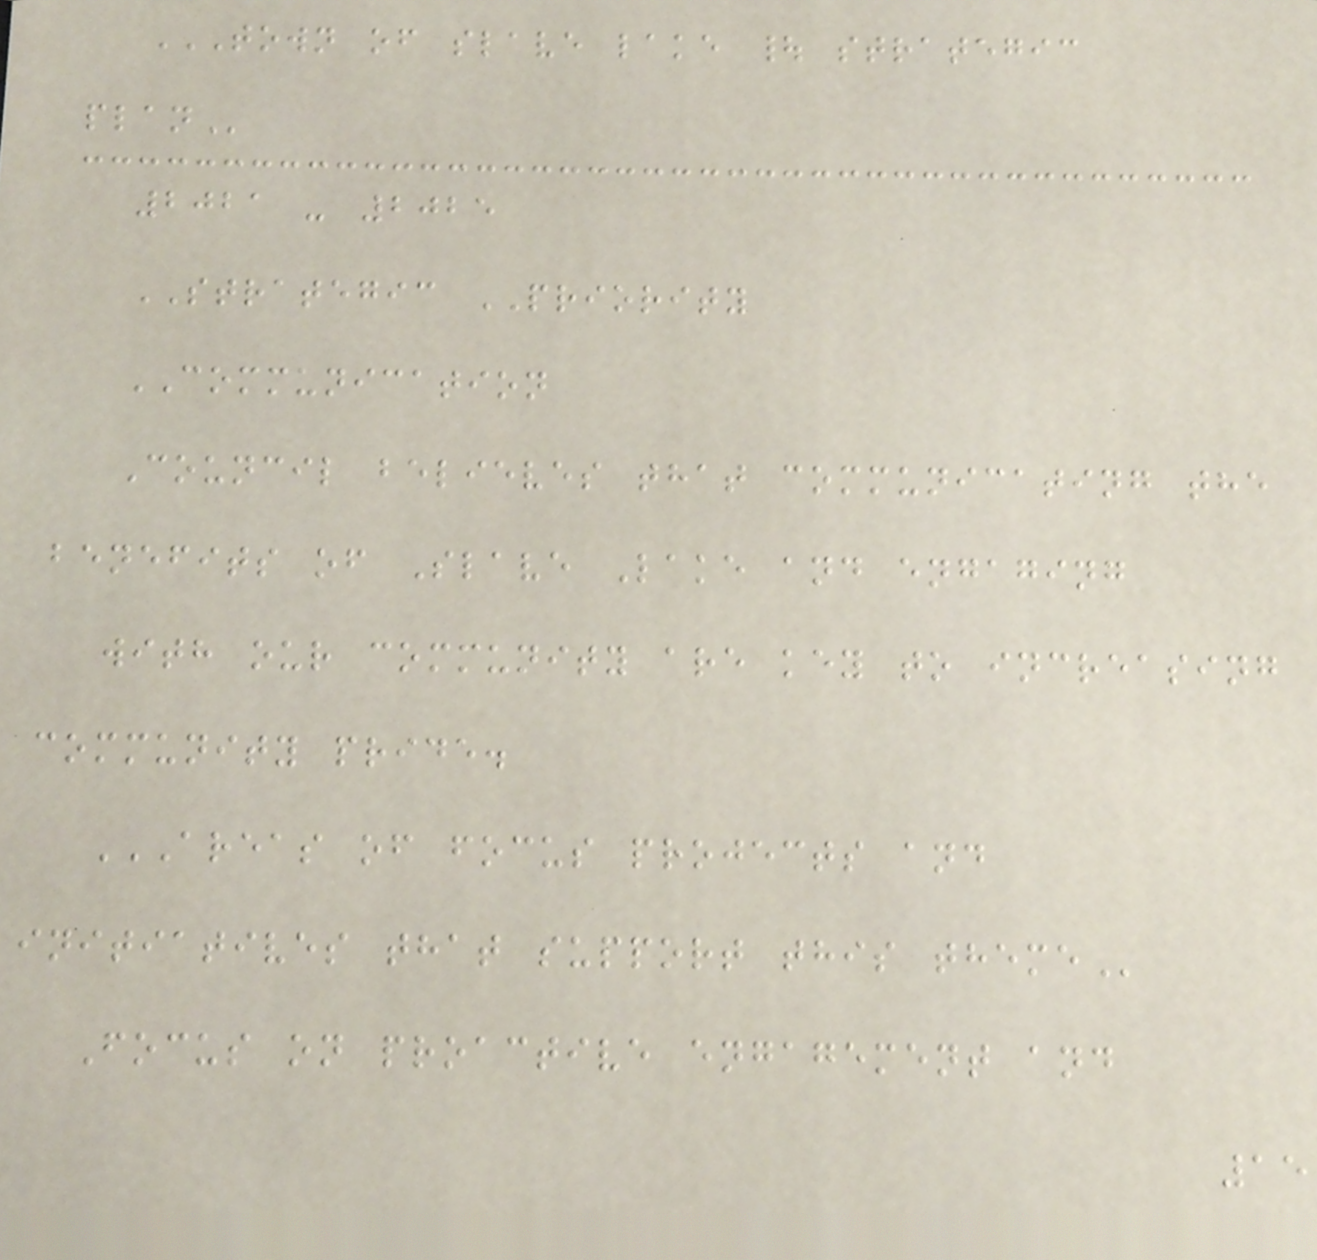TOWN OF SLAVE LAKE | STRATEGIC
PLAN
2021 - 2025
STRATEGIC PRIORITY
COMMUNICATION
Council believes that communicating the
benefits of Slave Lake and engaging
with our community are key to increasing
community pride.
AREAS OF FOCUS PROJECTS AND
INITIATIVES THAT SUPPORT THIS THEME
Focus on proactive engagement and
15
